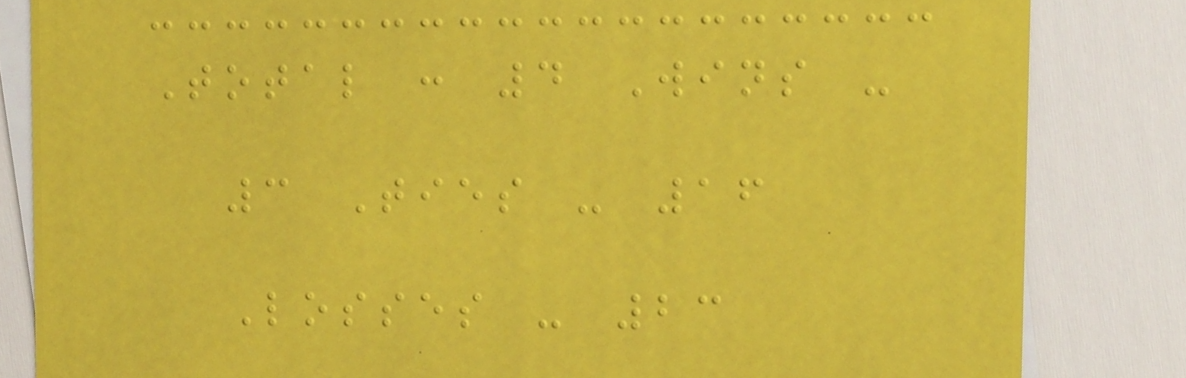Total : 4 Wins -
3 Ties - 16
Losses - 23
